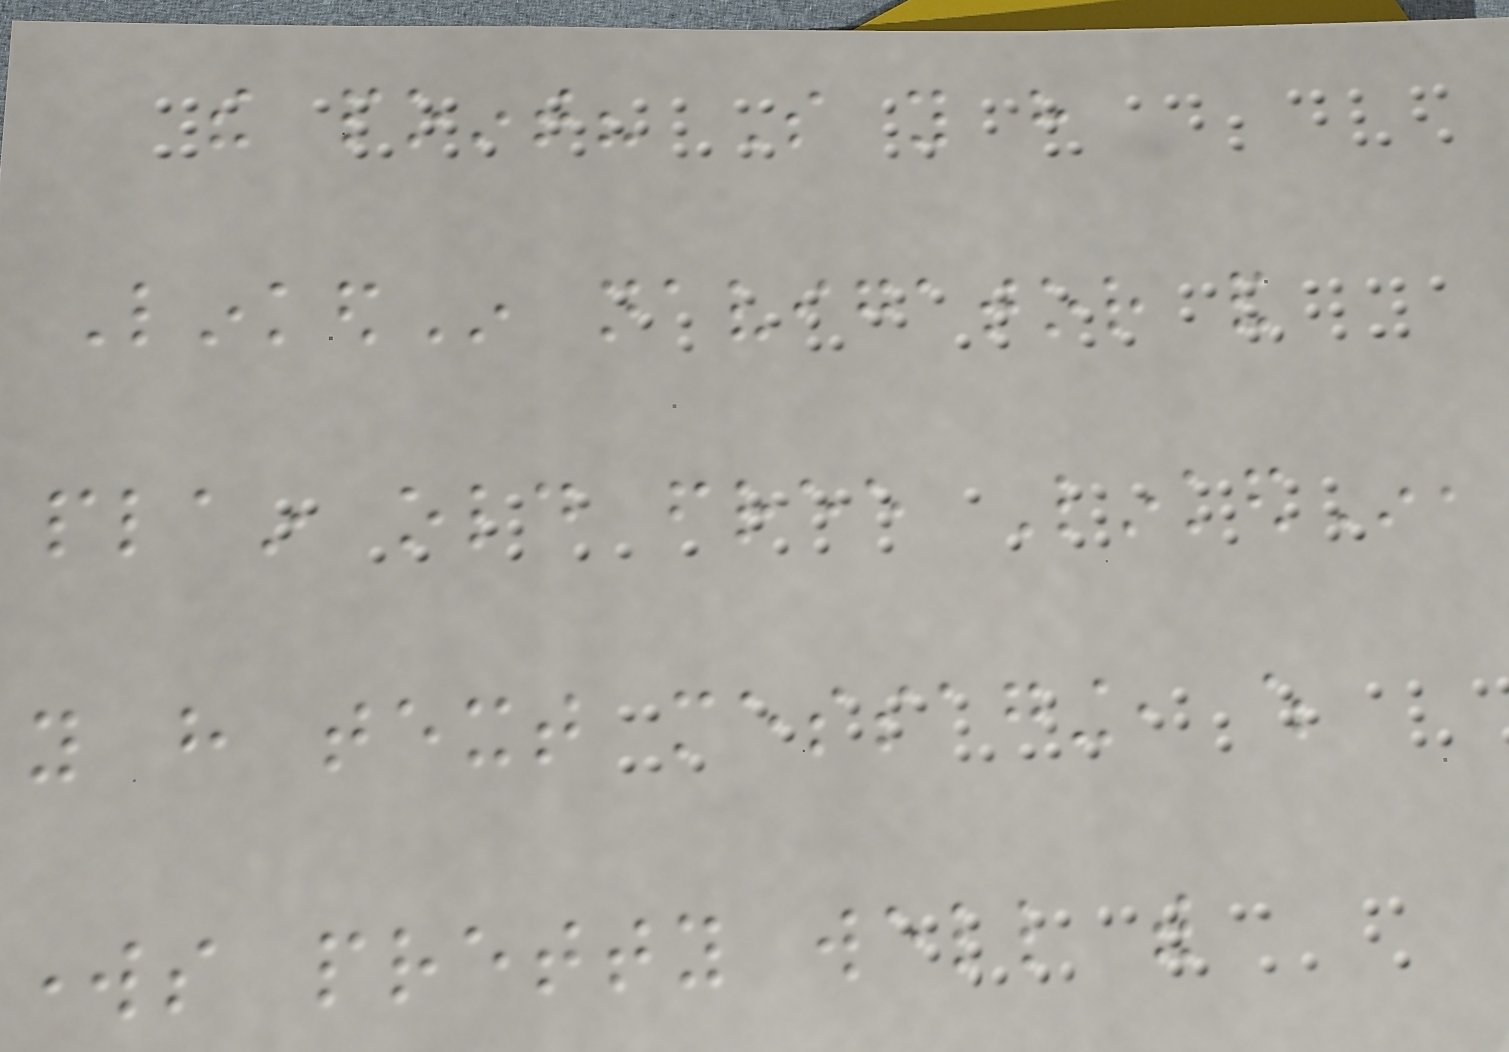the point? So you have
LinkedIn navigator and
plain old free LinkedIn,
you have text messaging, which
works pretty well with
